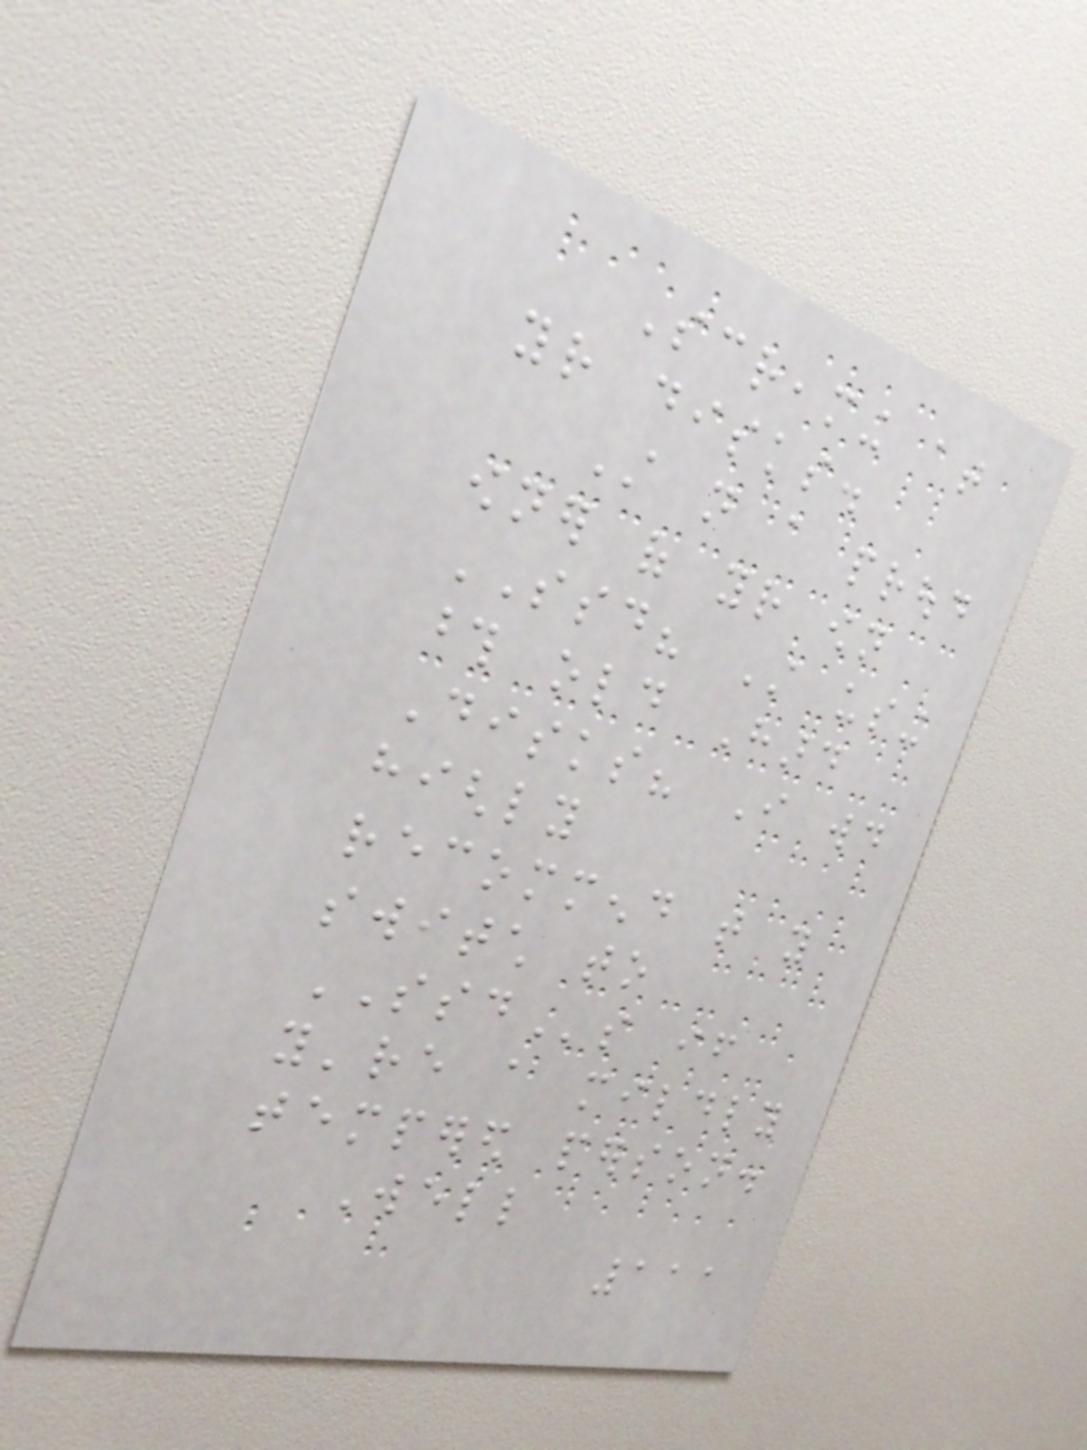Screaming at
your disks.
Still not a proud
owner of your own
SSD? Still using
those old Hard
Disks? I would
highly
recommend that you
switch to
SSDs if
you're a mildly
tempered person.
Well
111
